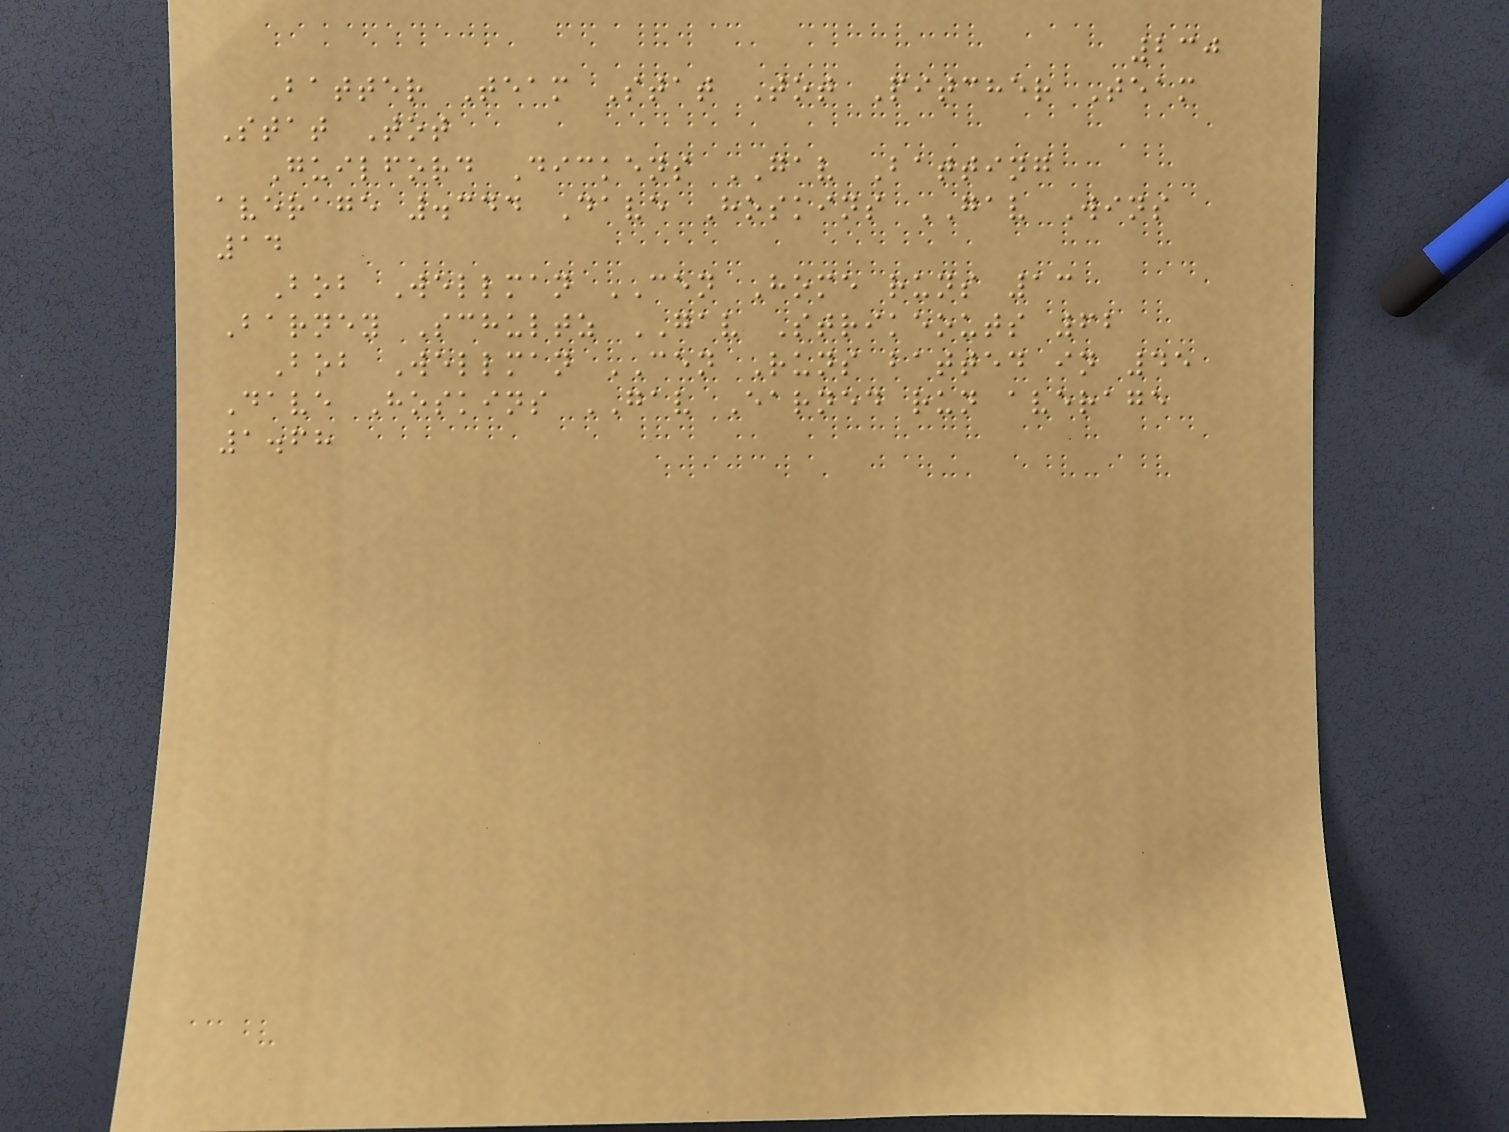230
Batter Team Stat Tot Pitcher Team
Stat Tot
Guilford Dickens GAV Batting
average .344 Dave Hoskins GAV Wins
14
Bob Wellman CEN Home runs 13
Barney Schultz GAV Strikeouts 62
Bob Wellman CEN Runs batted in 45
Dave Hoskins GAV Earned run average
1.68
